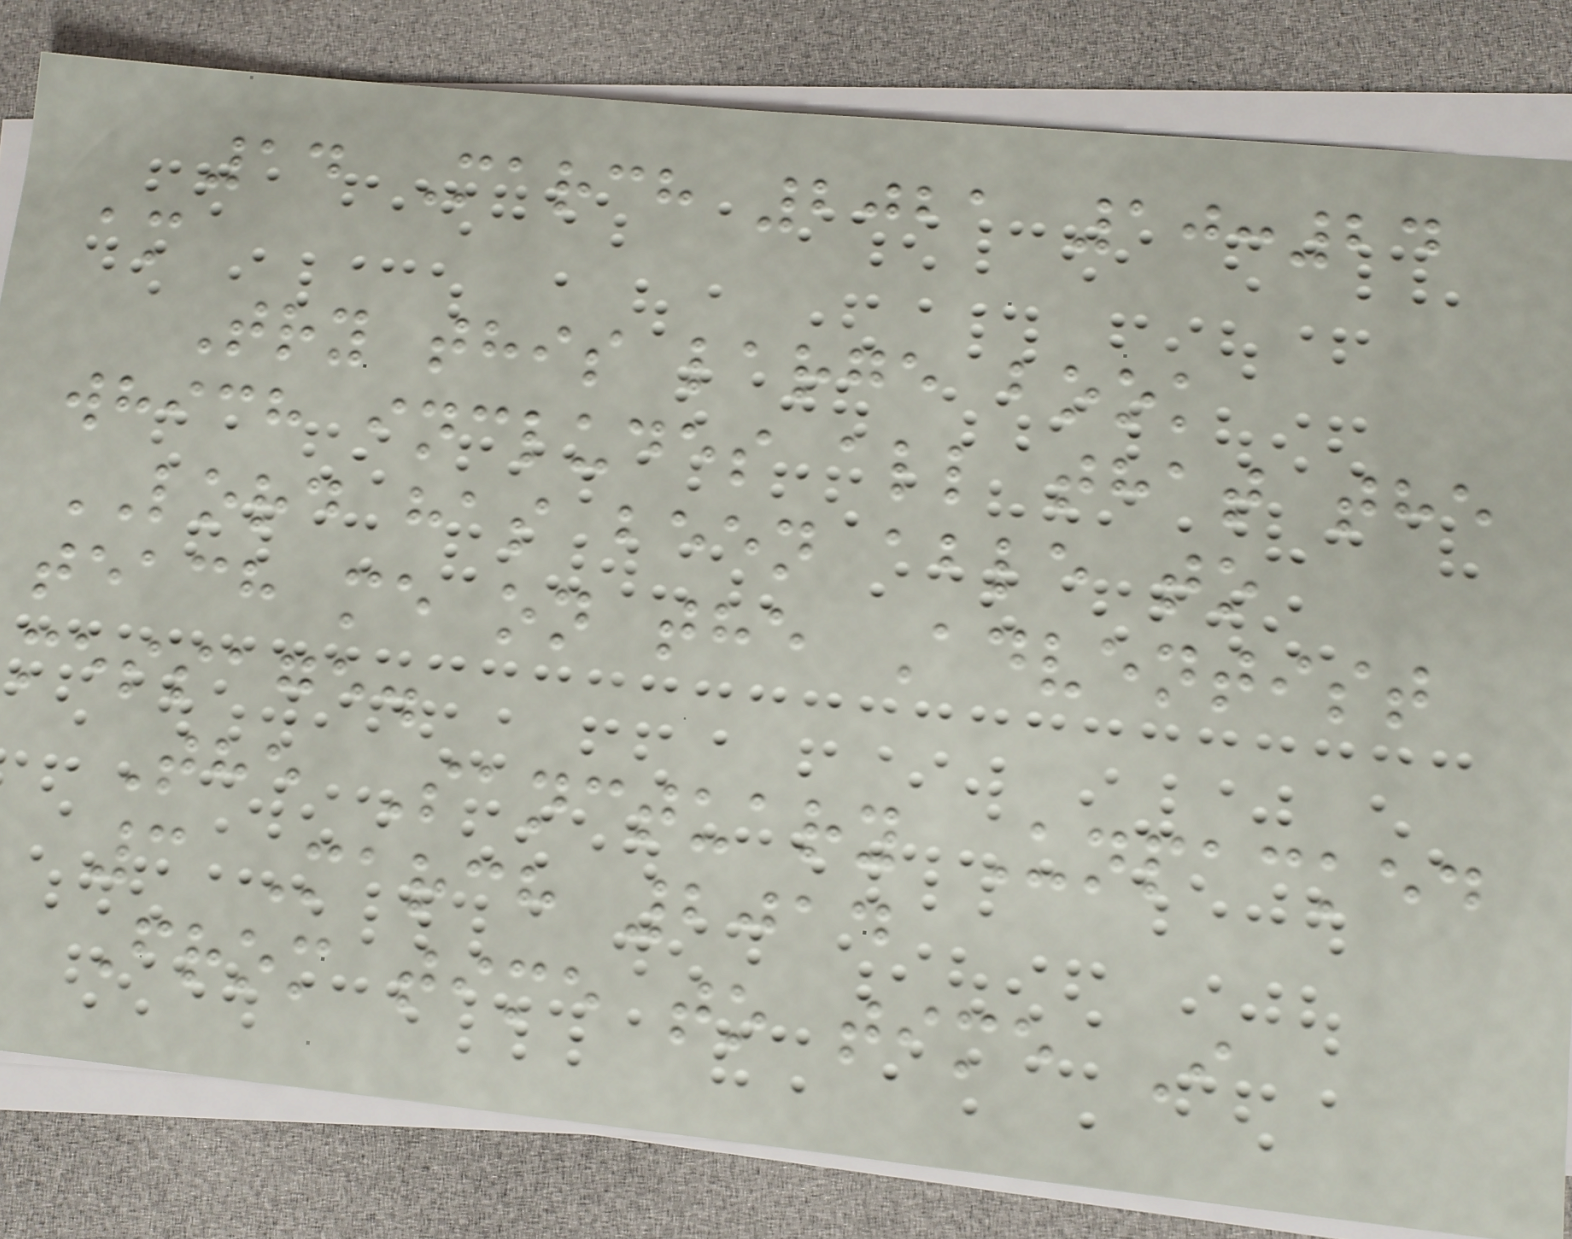14 March 2021 10:24
am
Try this large book
which includes all that the
LORD has been able to
teach me on the Adventist
message.
The Sanctuary Unpacked
3 March 2014
From time to time I
